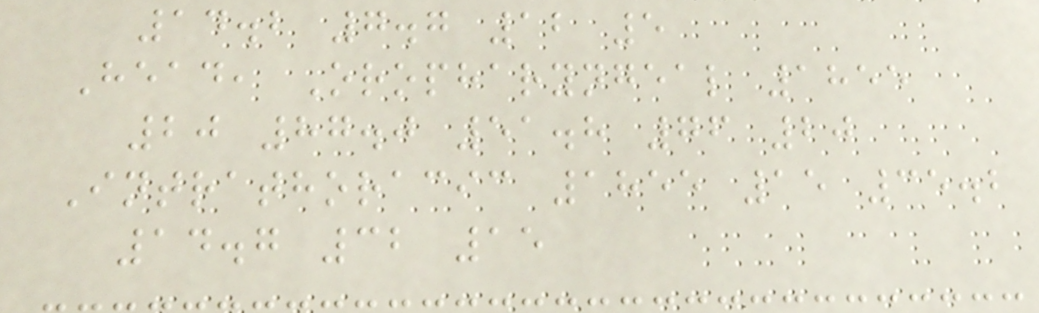14.2 7.7 12 5
Head, Oropharyngeal 1855
20 87.0 51.8 76 20
Intrathoracic 1855 15 35.2
14.7 32 15
